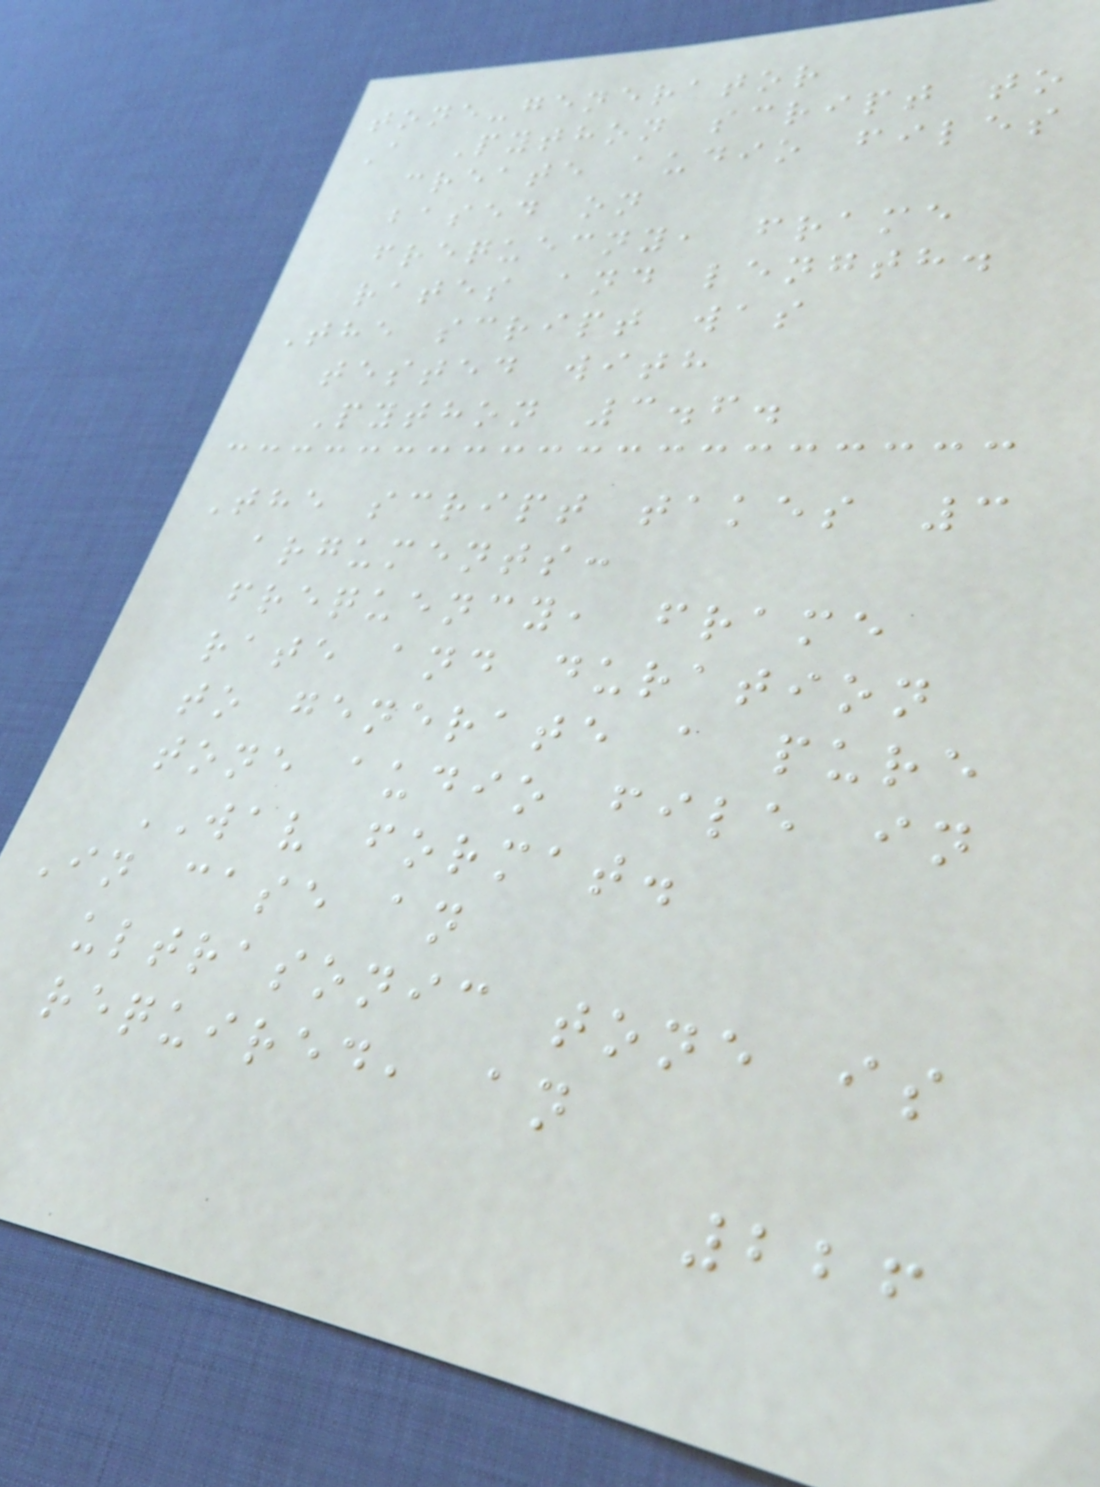tone-generator
A Python script to
create audio files
based on
frequecny, frame
rates and length.
The script was
tested with
Python 3.6.
The script takes 3
arguments:
frequency, frame
rate and duration
to generate a pure
tone audio file in
WAV format.
In case an
ultrasonic tone is
required, an
226
